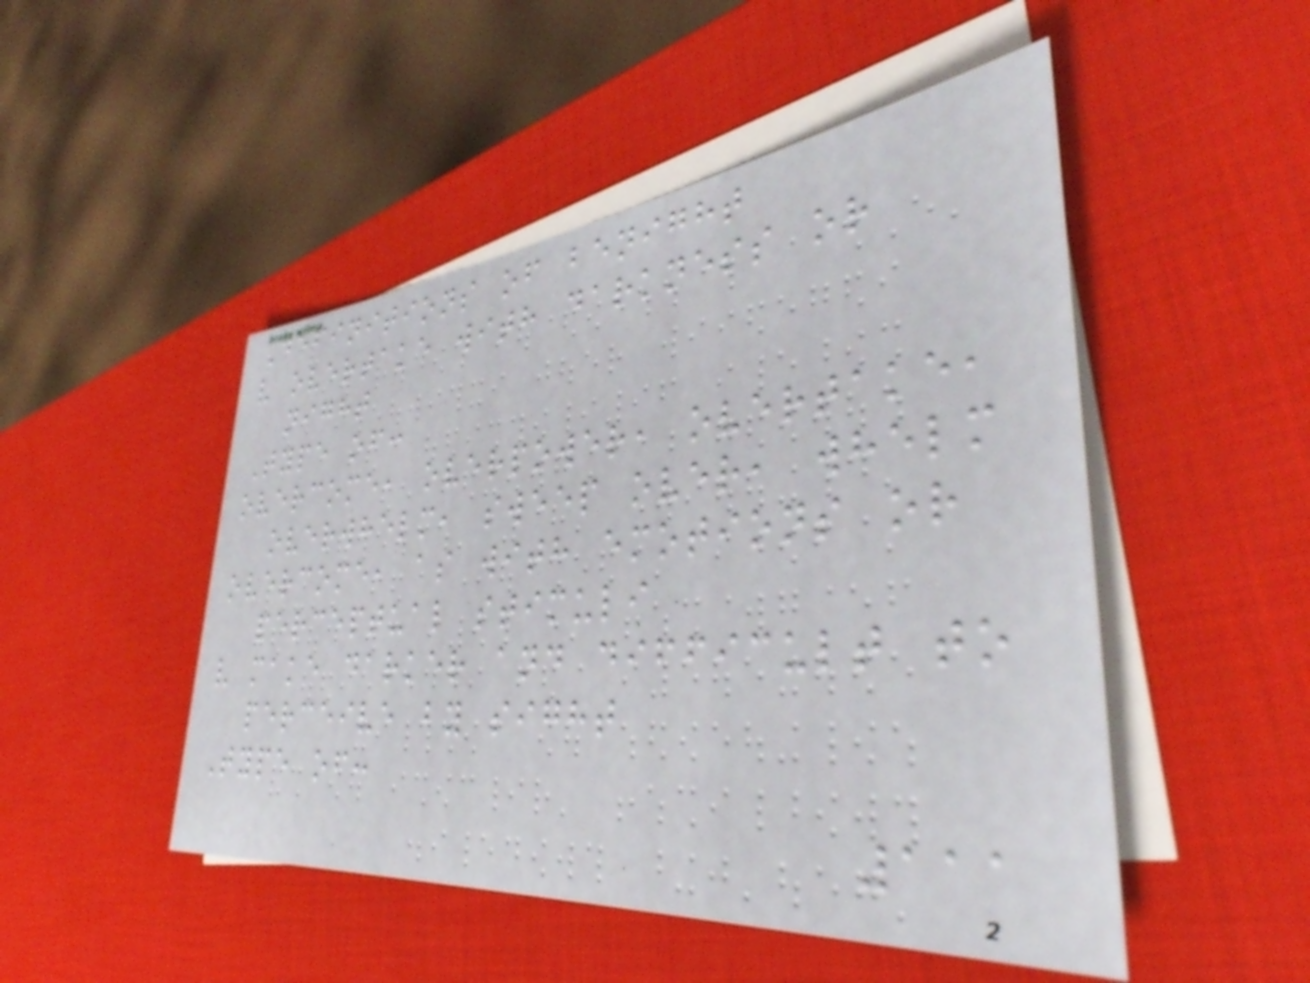Definitions of benight
v overtake with darkness or
night
Type of:
overcome, overpower, overtake,
overwhelm, sweep over, whelm
overcome, as with emotions or
perceptual stimuli
v make darker and difficult to
perceive by sight
Type of:
111
